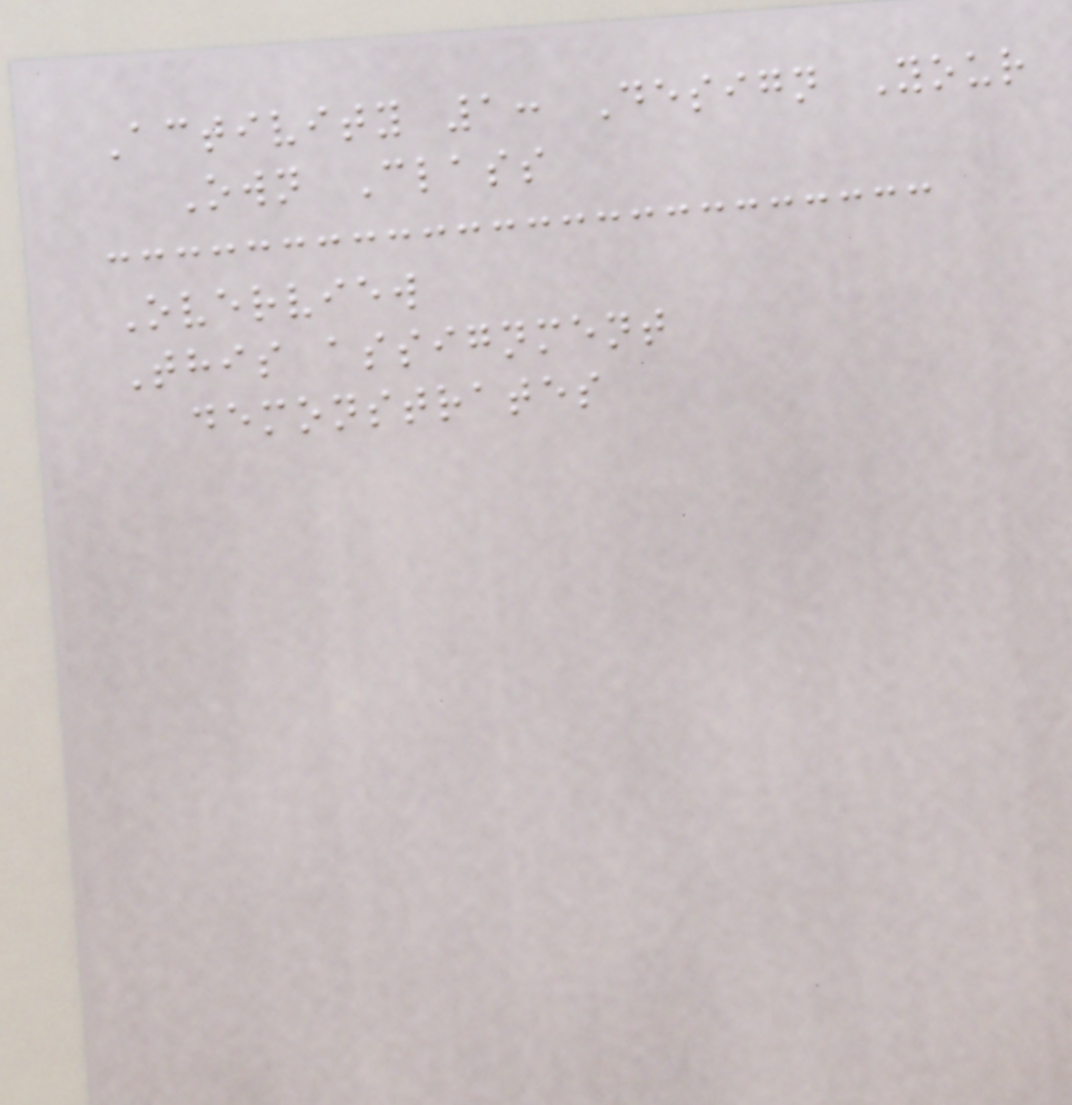Activity 1: Design Your
Own Class
Overview
This assignment
demonstrates
